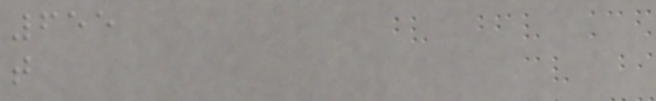655
t
